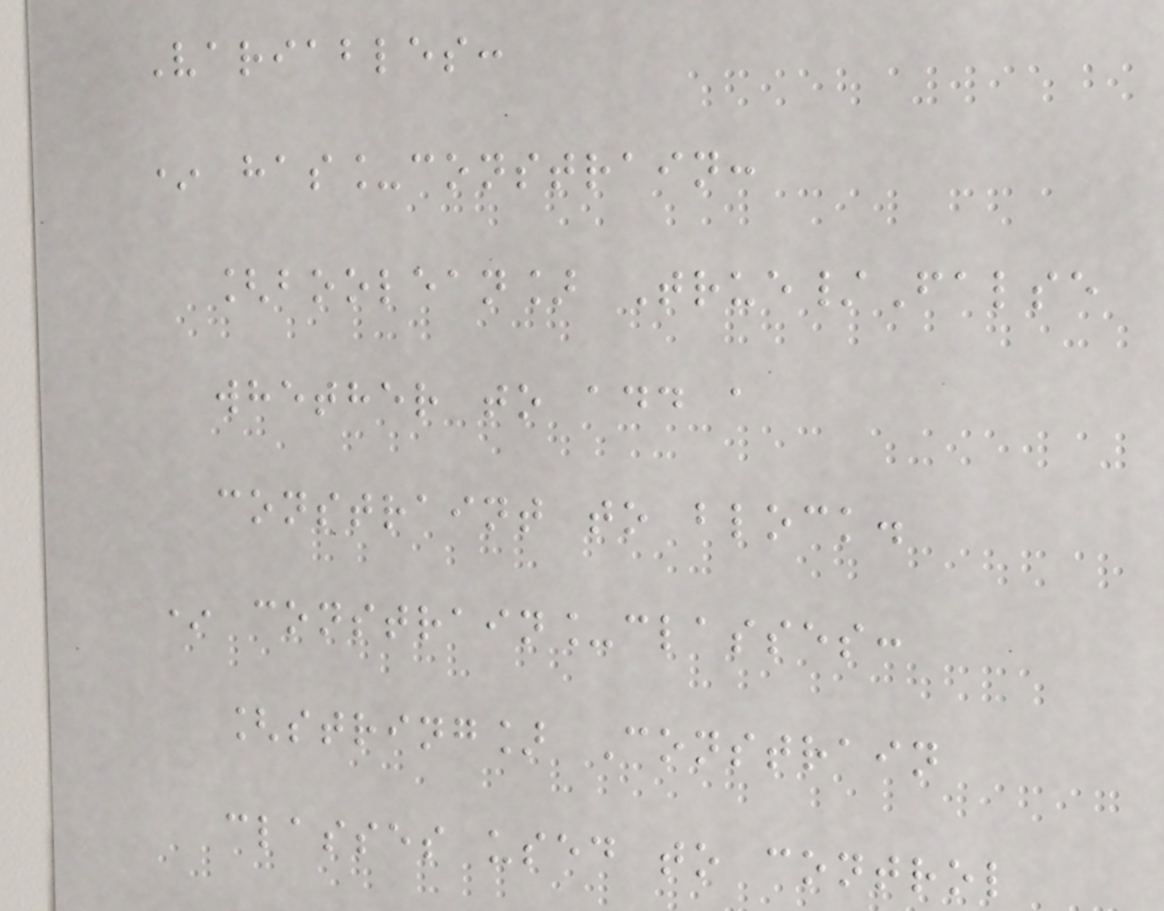Variables:
* has_constrain:
[boolean] True/False
whether to add a
constraint to block.
* constrain_classes:
[string] Constrain
classes used to control
